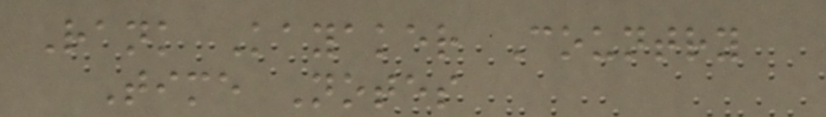Rank Kayaker Country
Time Notes
